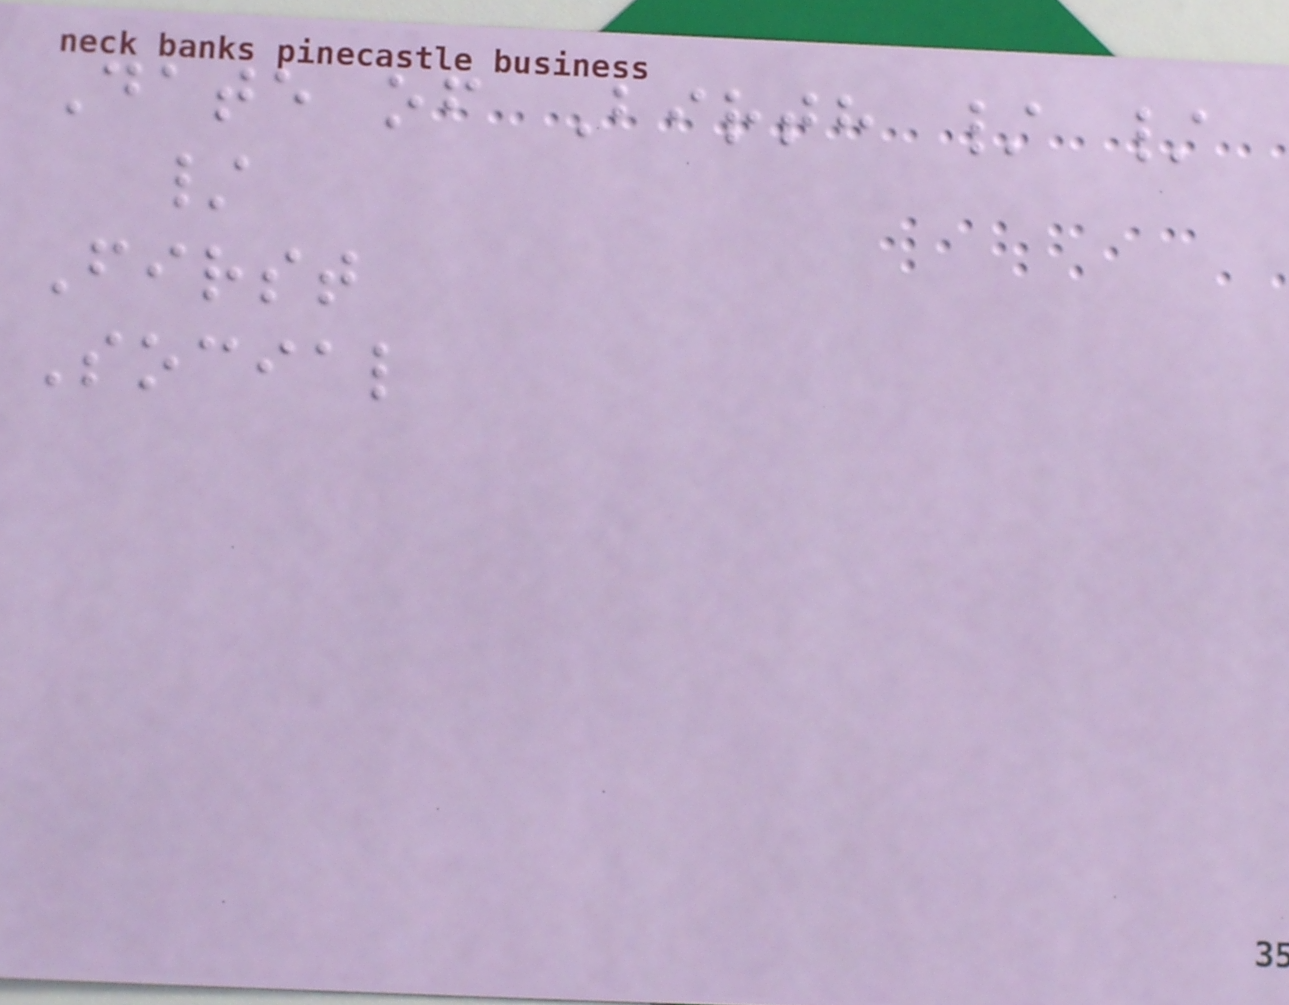Date of Birth / /
/
First
Social
